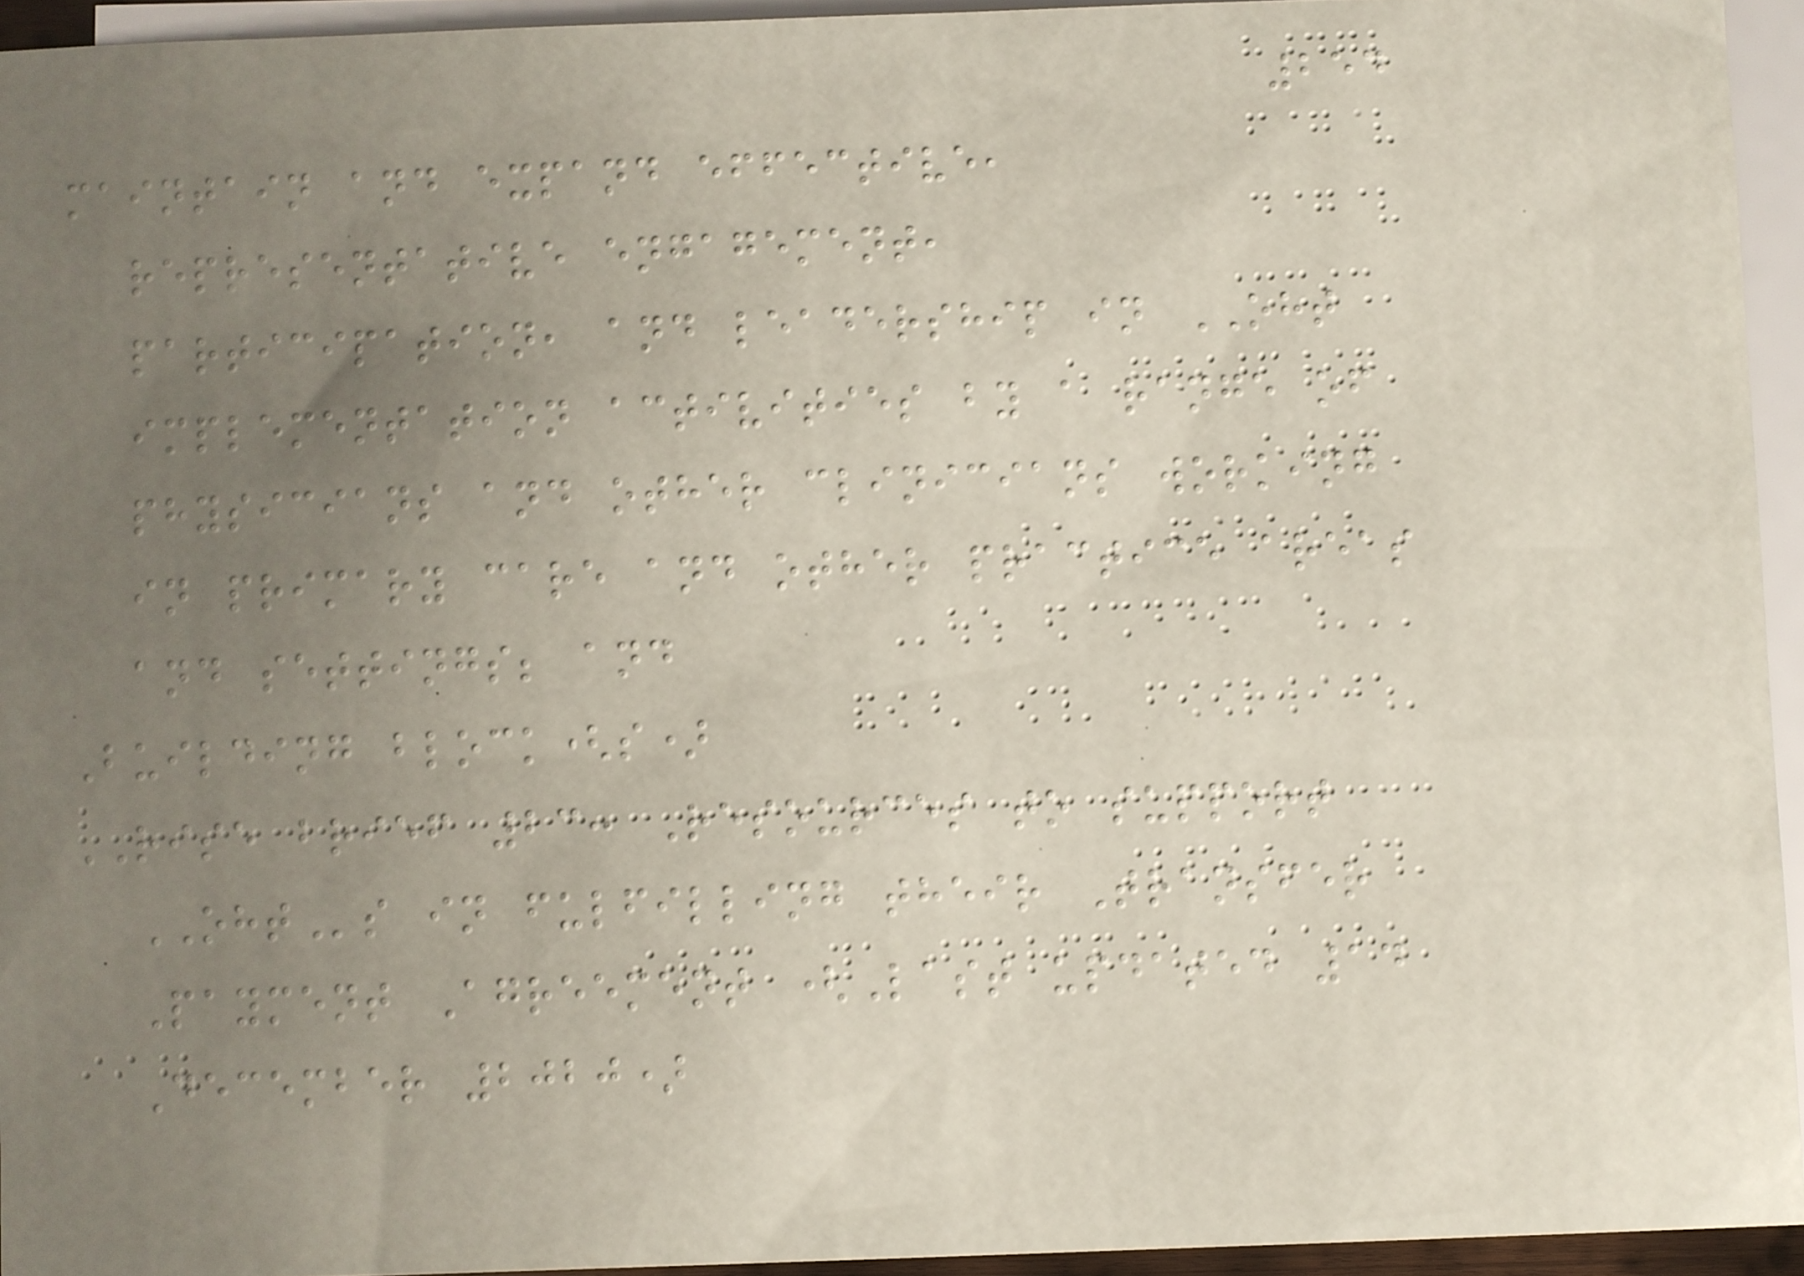254
maintain and expand effective,
representative engagement,
participation, and leadership in OHT
implementation activities by a range of
physicians and other clinicians working
in primary care and other practice areas
and settings; and
Building block(s)
RISE brief 23: Resources to support
OHTs in fulfilling their Transfer
Payment Agreement (Last updated 14
December 2020)
